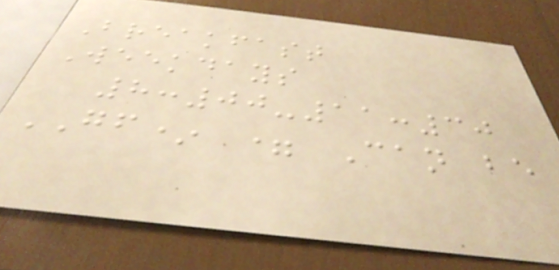Breakfast
Weekdays
8:00-11:30
GF* = Can be
